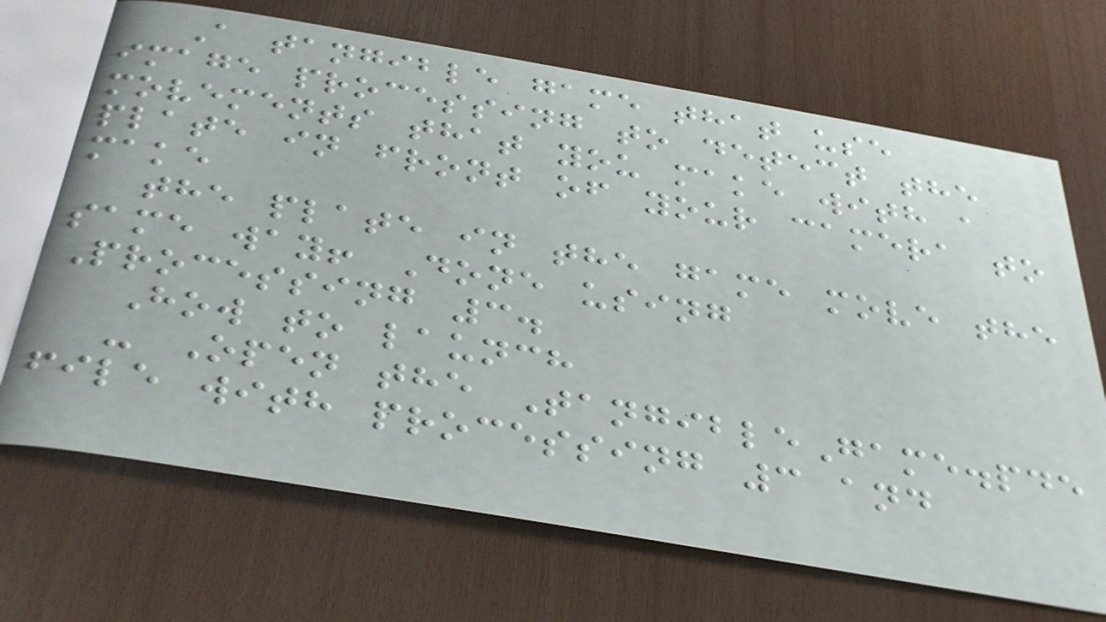A tangible game that use
image processing to detect the
movements that you make with a
plate in front of your camera to
make
the plate in the game move the
same way! Done using
Processing 3.
How to launch
- Open the TangibleGame.pde
file with processing 3 and
